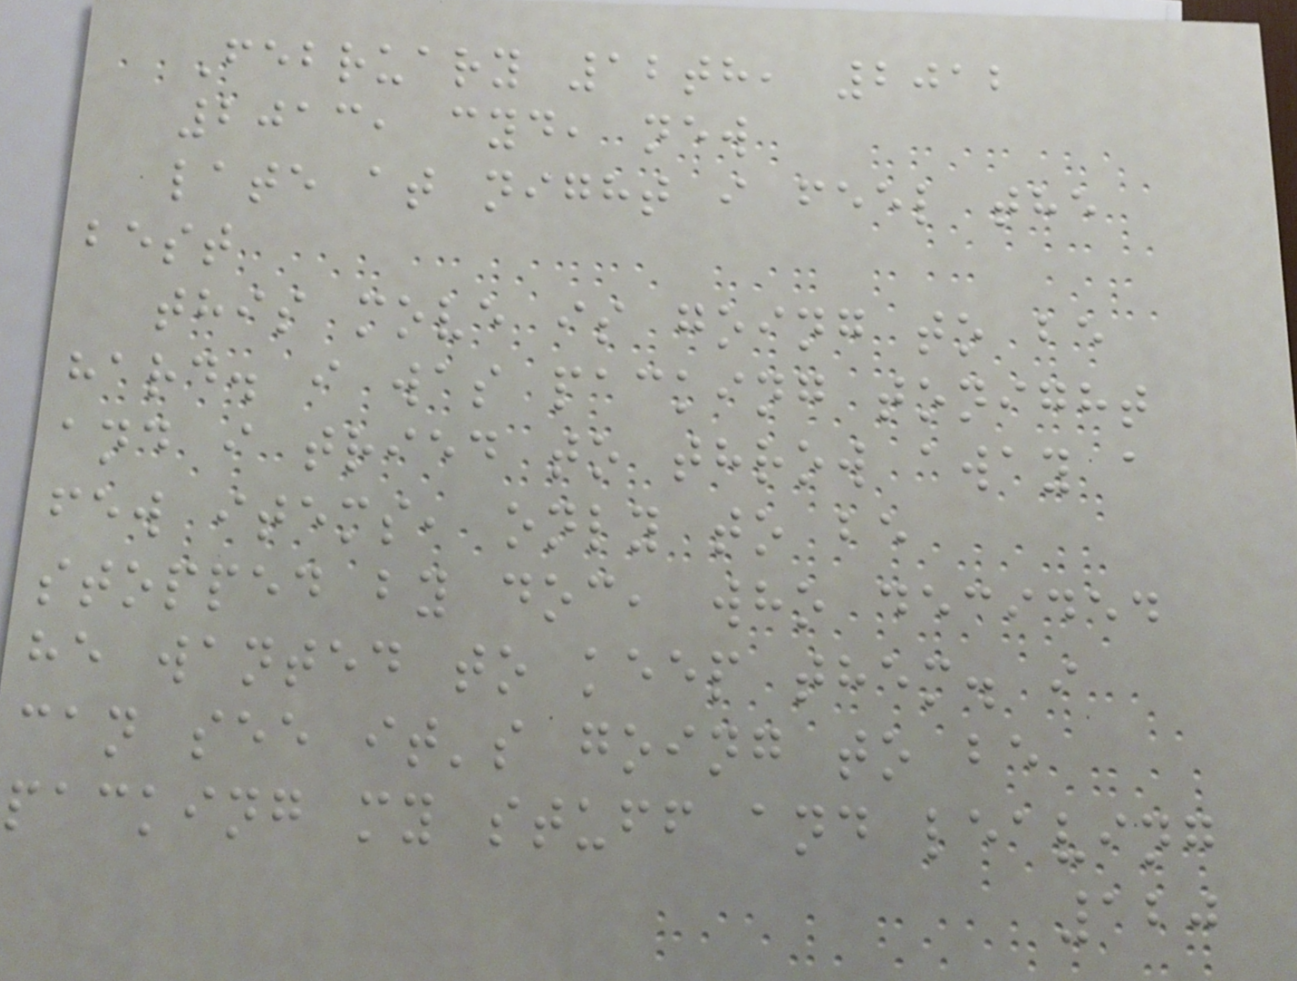February 12th, 2012
2013, cyd, new
late at night i feel the
best
this move is going to be
hard. i was packing tonight
and i tried to throw away a
few items, only to be
stopped by doc, who decided
he wanted to keep them. i
can see it's going to be
packing my stuff and leaving
120
